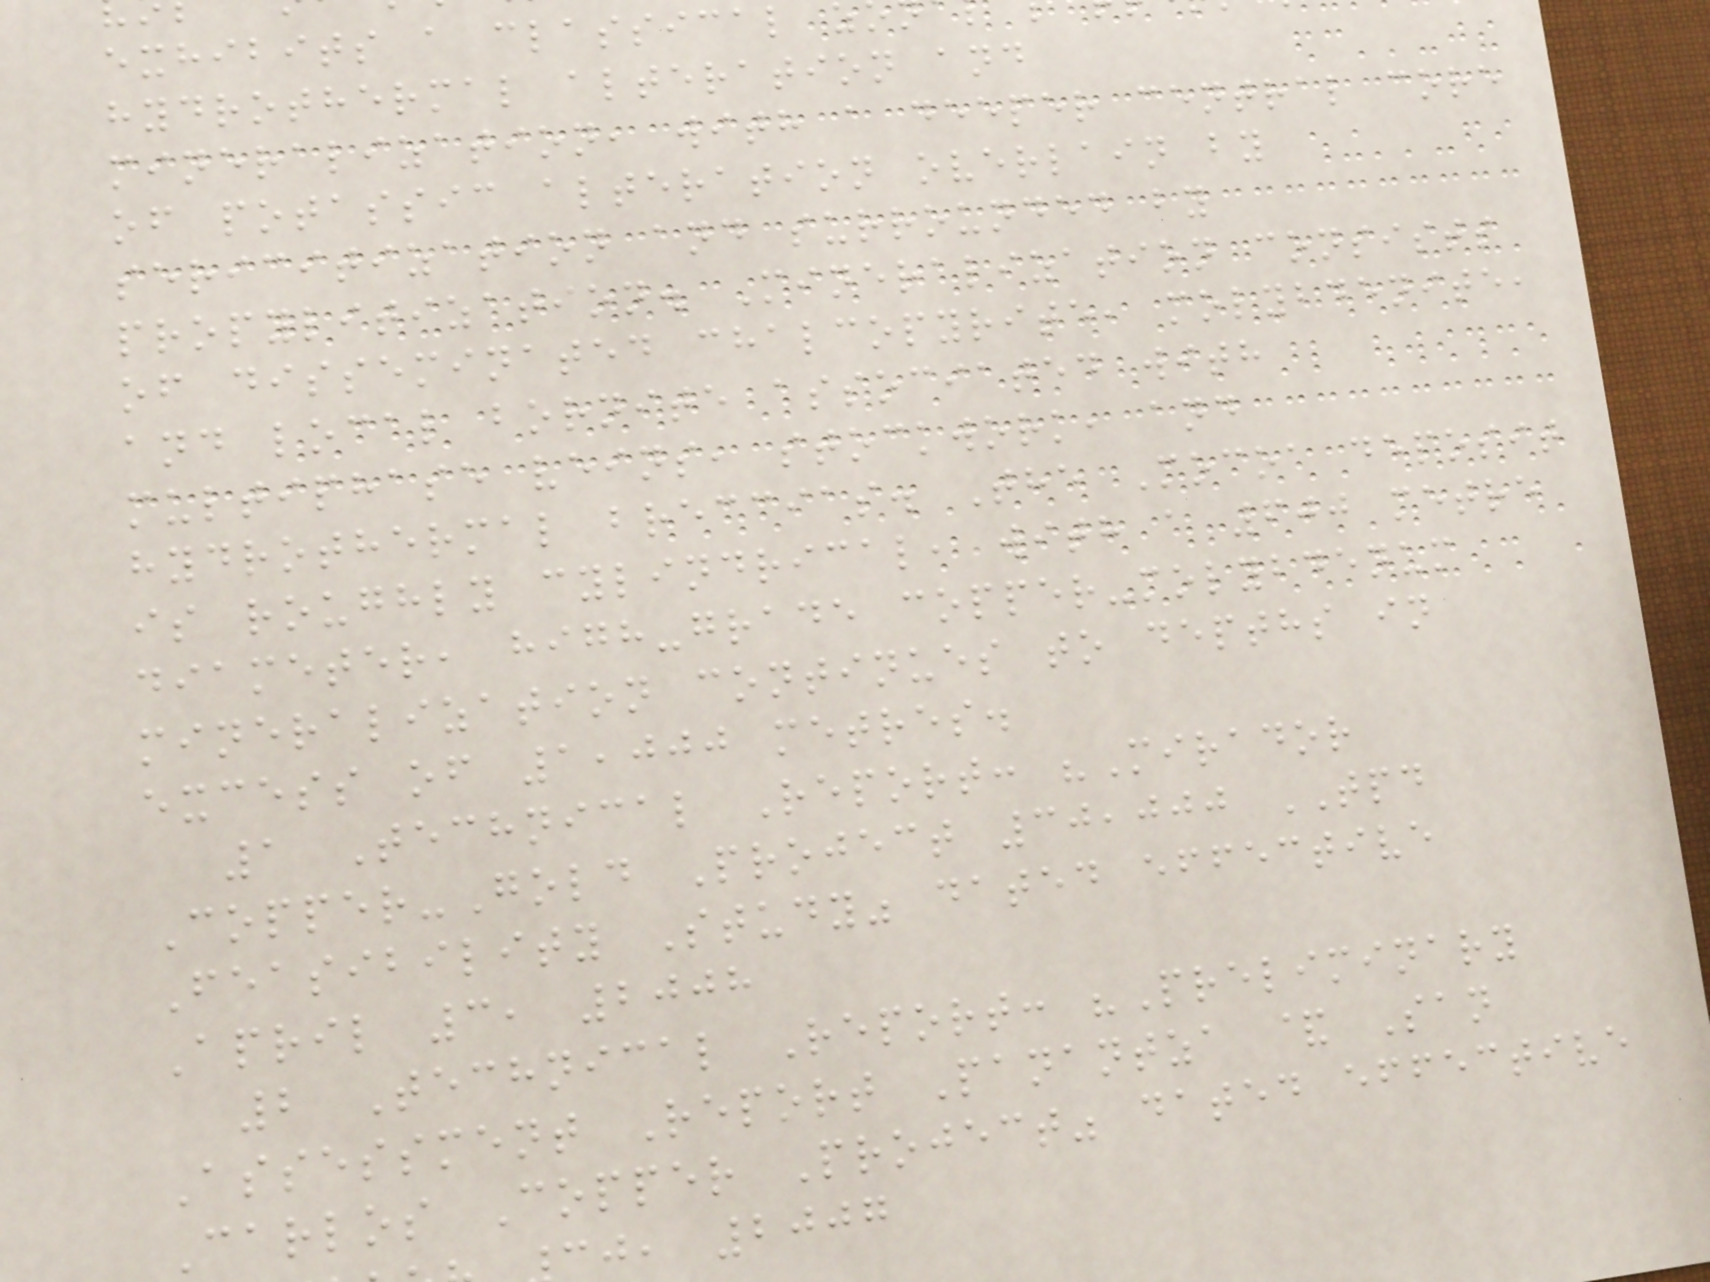exhibits a classical
hydrothermal alteration and
mineralization, with a deeper central core
of potassic alteration overlain by
sericitization and surrounded by
propylitization. Mineralization consists
of disseminated chalcopyrite, molybdenite,
and local bornite associated with
multiphase veins, stockwork, and
hydrothermal breccias. The Mocoa deposit
is roughly cylindrical, with a 600 metre
diameter, high-grade copper-molybdenum
mineralization continues to depths in
excess of 1,000 metres.
1 Technical Report: "Mirador
Copper-Gold Project 30,000 TPD
Feasibility Study" dated effective
April 3, 2008
2 Technical Report: "Preliminary
Assessment Report Panantza & San
Carlos Copper Project" dated effective
j, 2007
